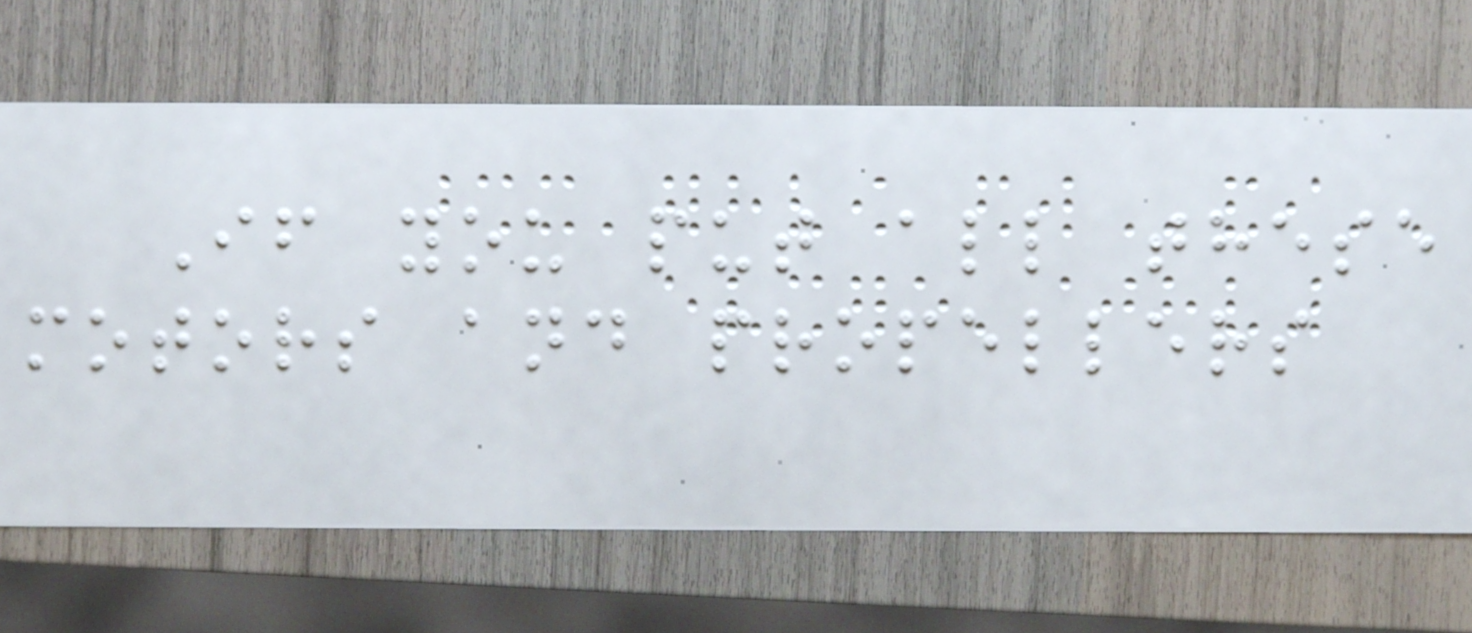If you put all these
motors and propellers
